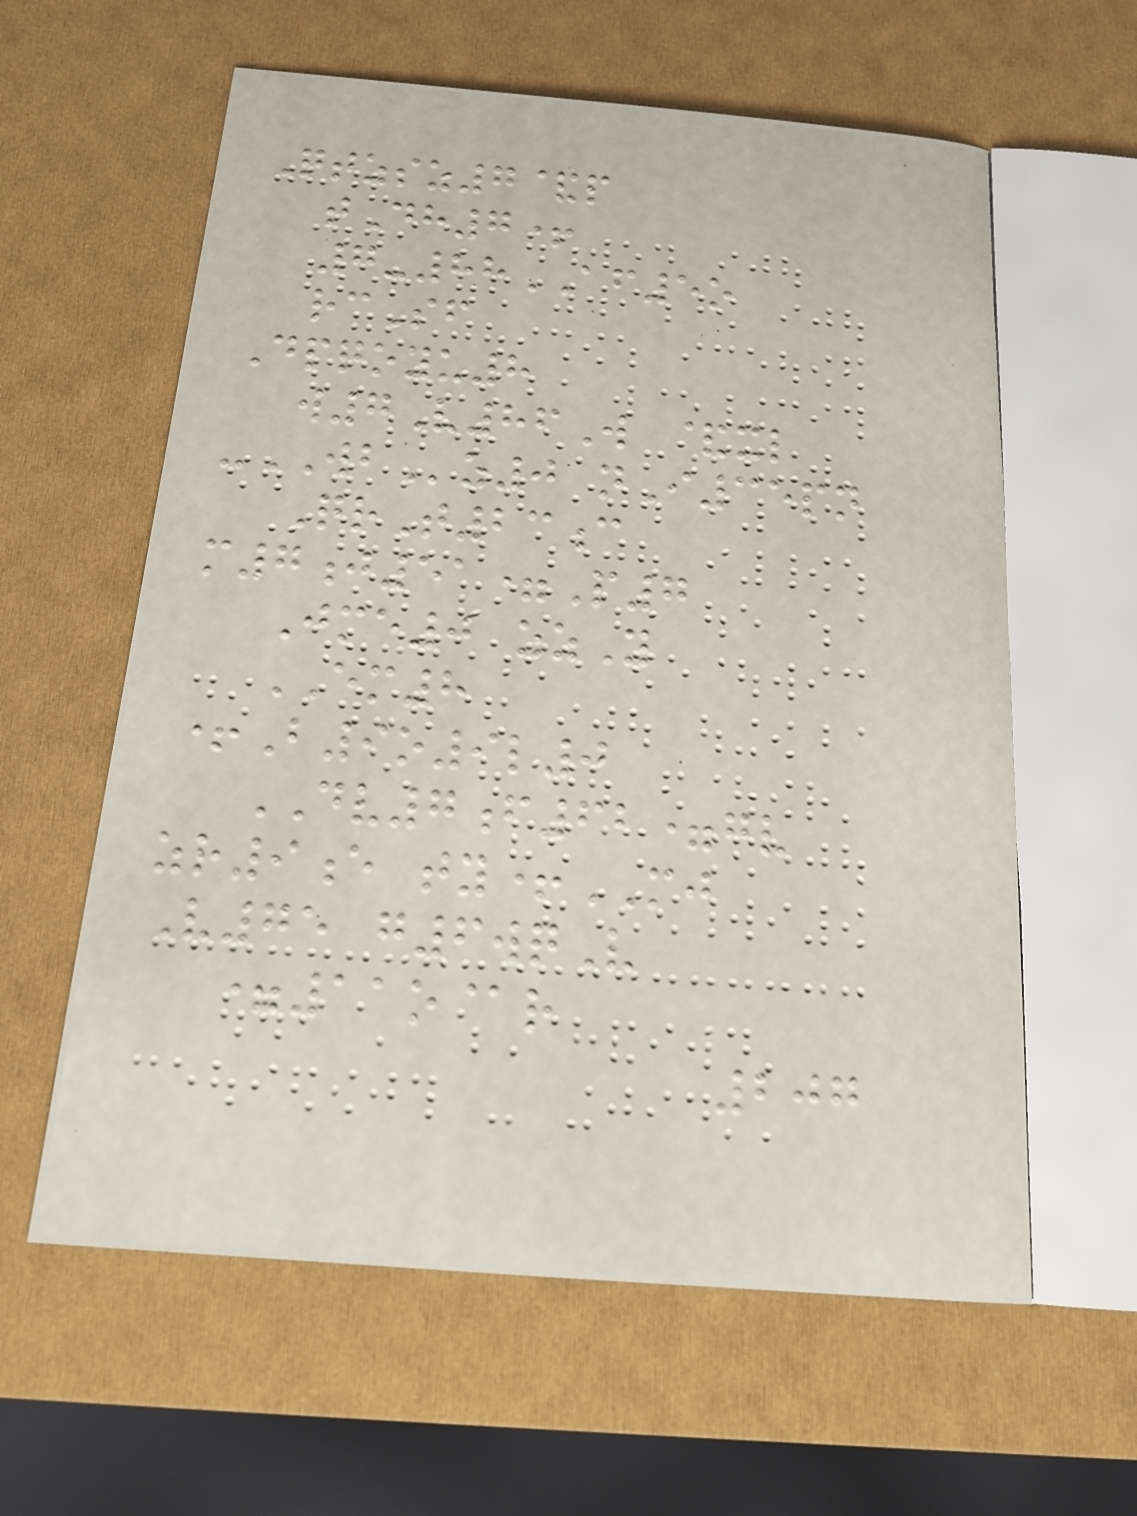Qtzsz7&p
tDh7+
7-88AF5o
rcSf
Dpqoyu8
w7V86W &xl
-WBz0 nI35pn
QrT23c
m7j51=P7
Jme0 zzY
EM8
+B9o9l0
DV7f62=gv
zr9e ty+MJ
V75 g6wqV
=11o@r
207
